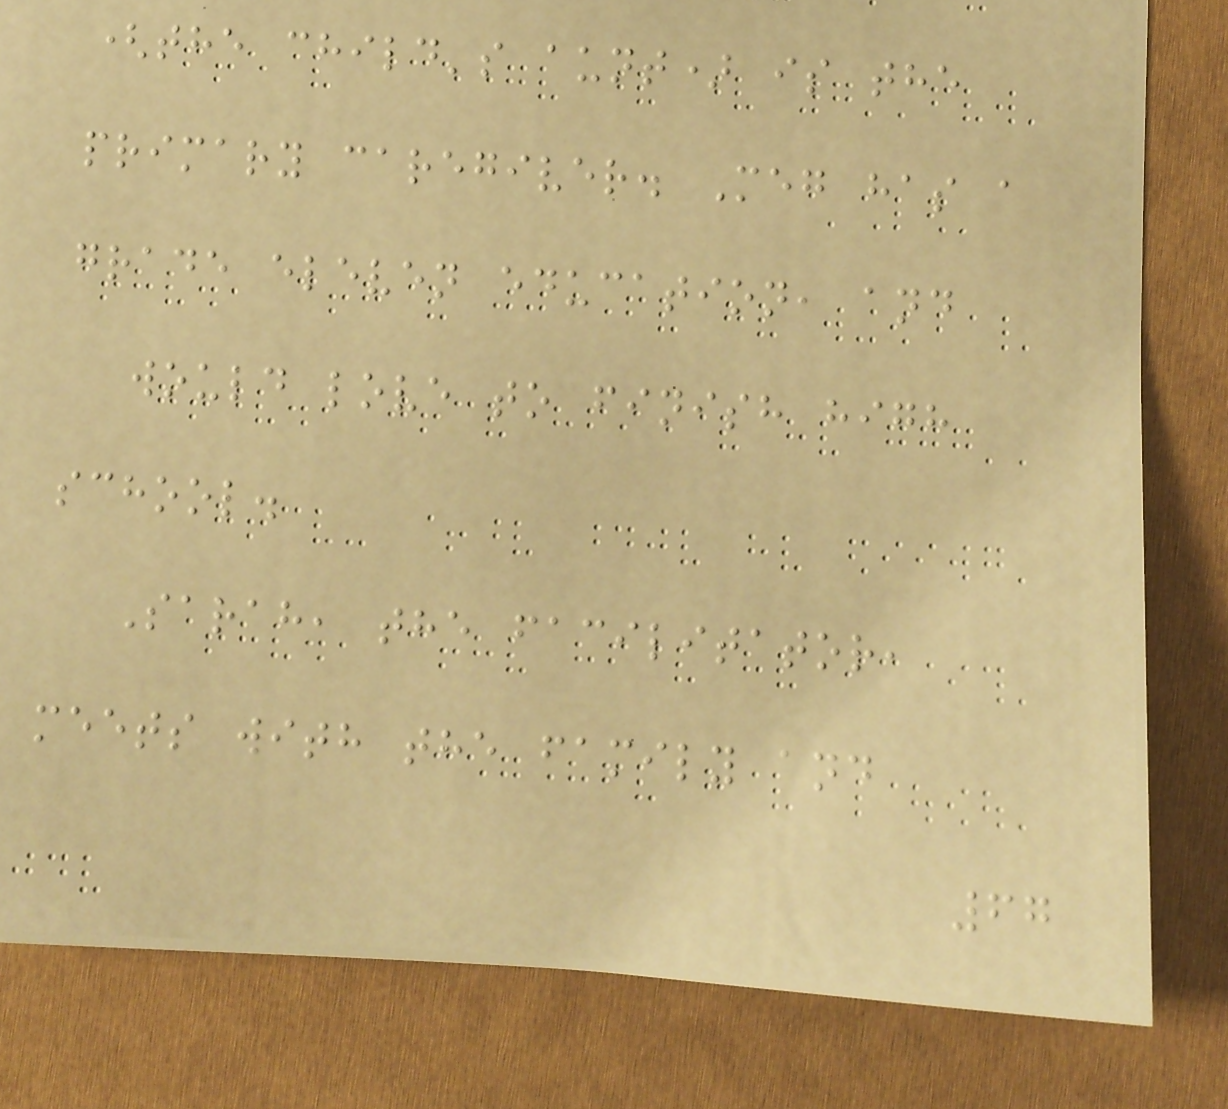(the child's aunt) is the
primary caregiver. Meg has a
grade eleven education, and
would love to finish high
school.
Sarah, the facilitator,
meets with the family and
67
